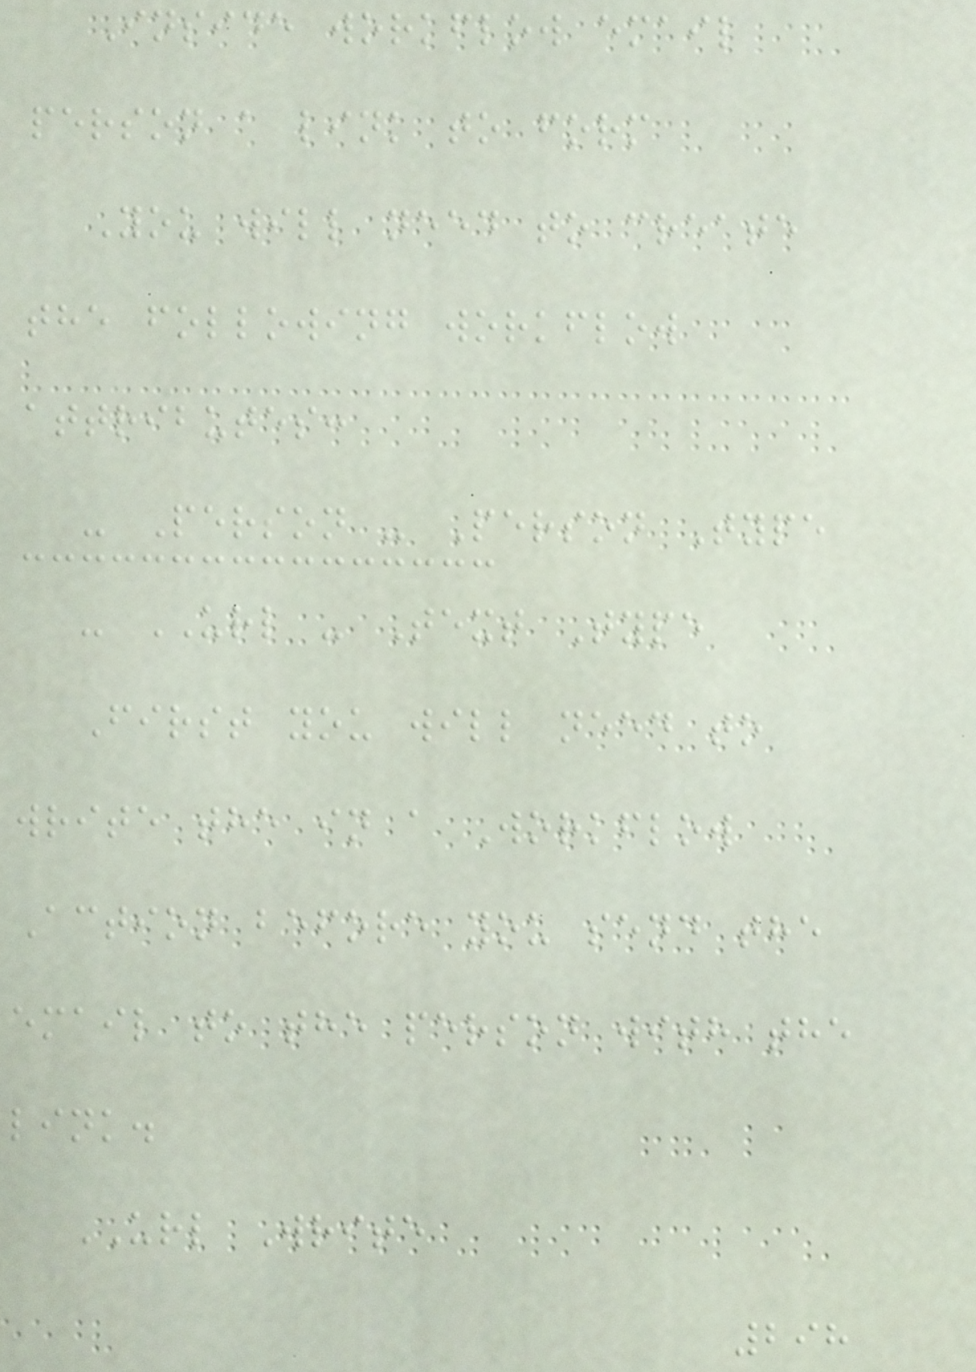Inside workflow email
person a link to form
You will need to create
the following workflow
attributes:
- Person - Person Type
- URL - Text Type
First you will need to
write the in a Workflow
Action before you send the
email to the person with the
link.
URL Write
298
